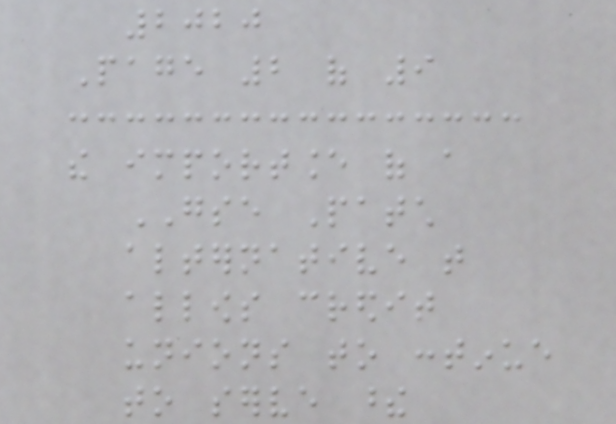2020
Page 2 of 9
the importance of a
GSE Patch
alternative that
allows credit
unions to continue
to serve these
